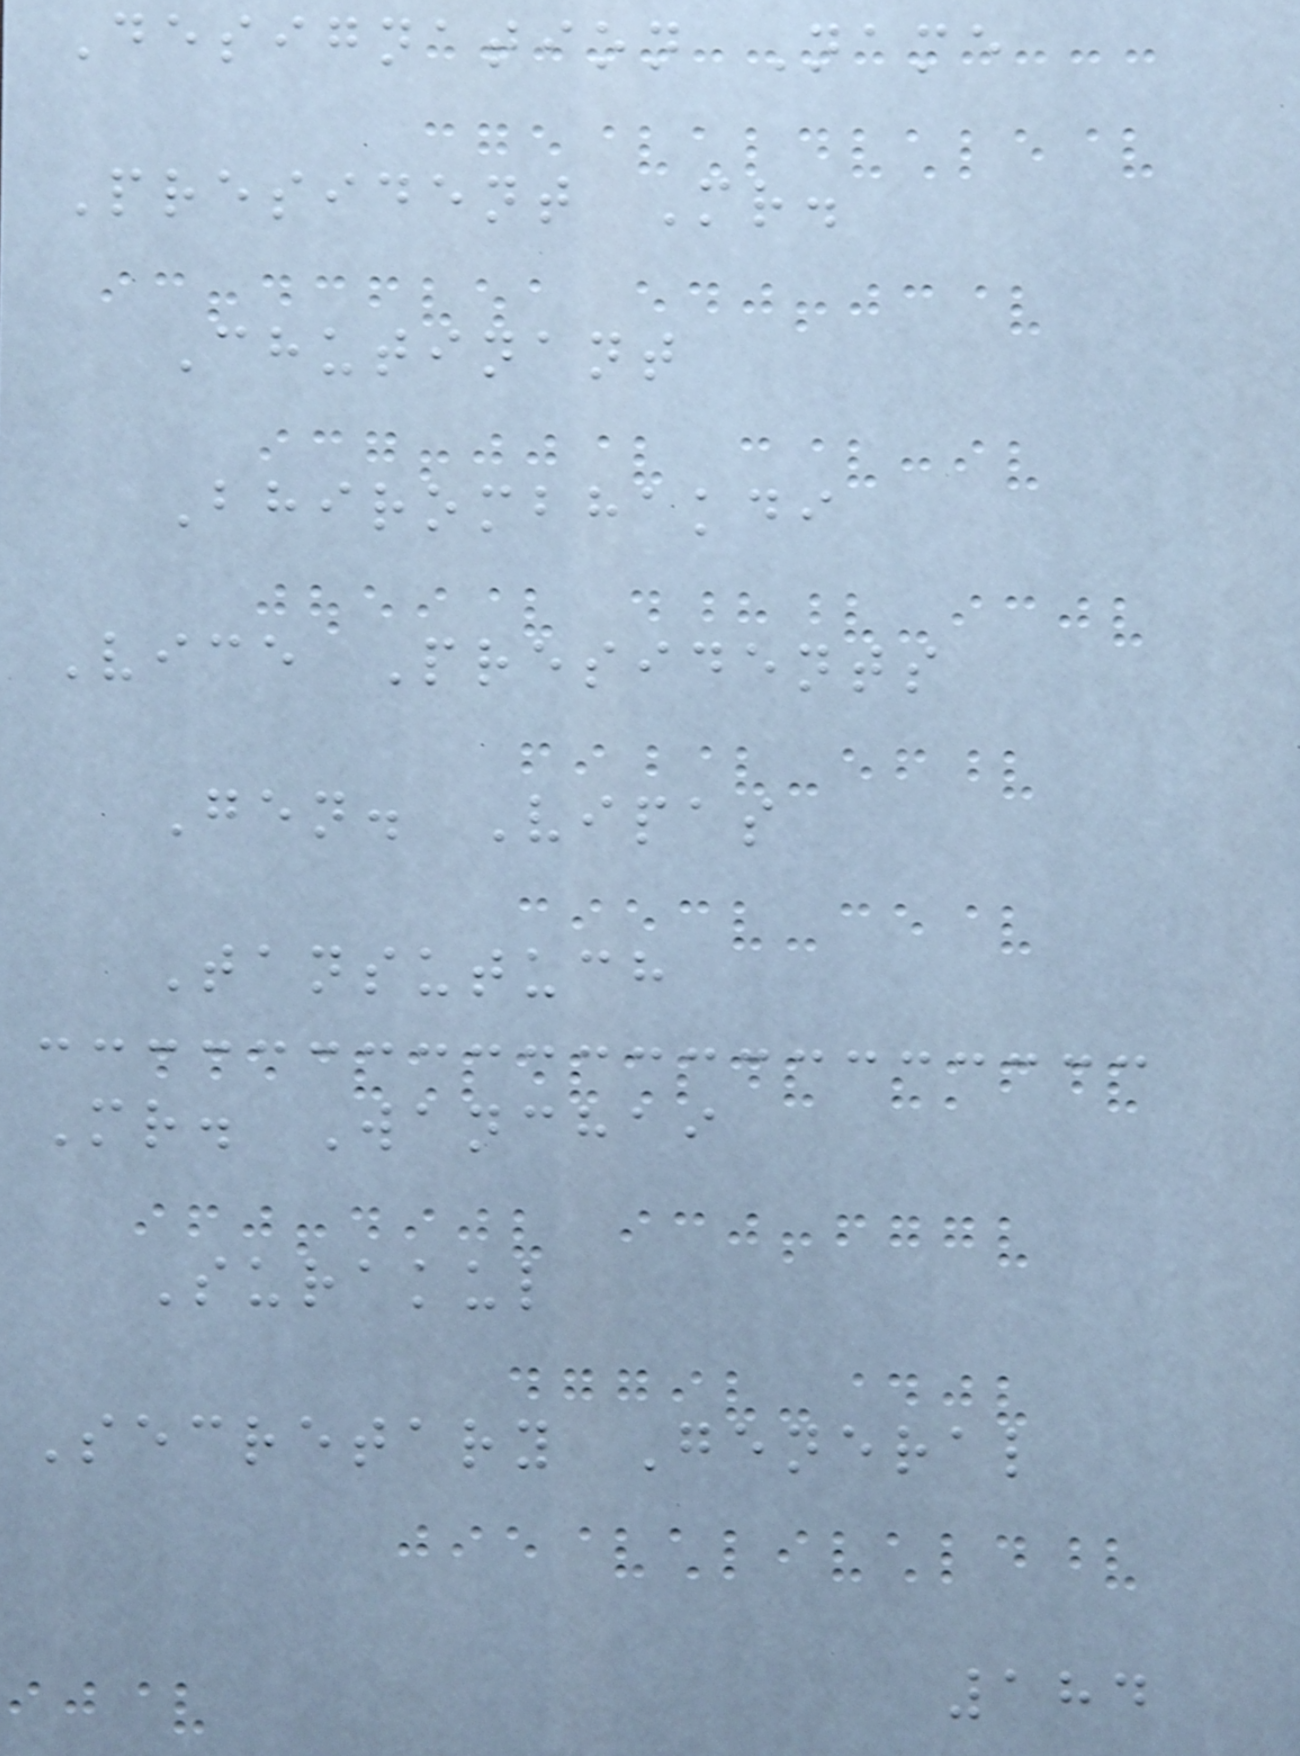Designation Name
President Mr.
Chutinant
Bhirombhakdi
Vice Presidents
Gen. Vipas
Tansutuch
Mr. Wanchai
Surakul
Secretary General
184
